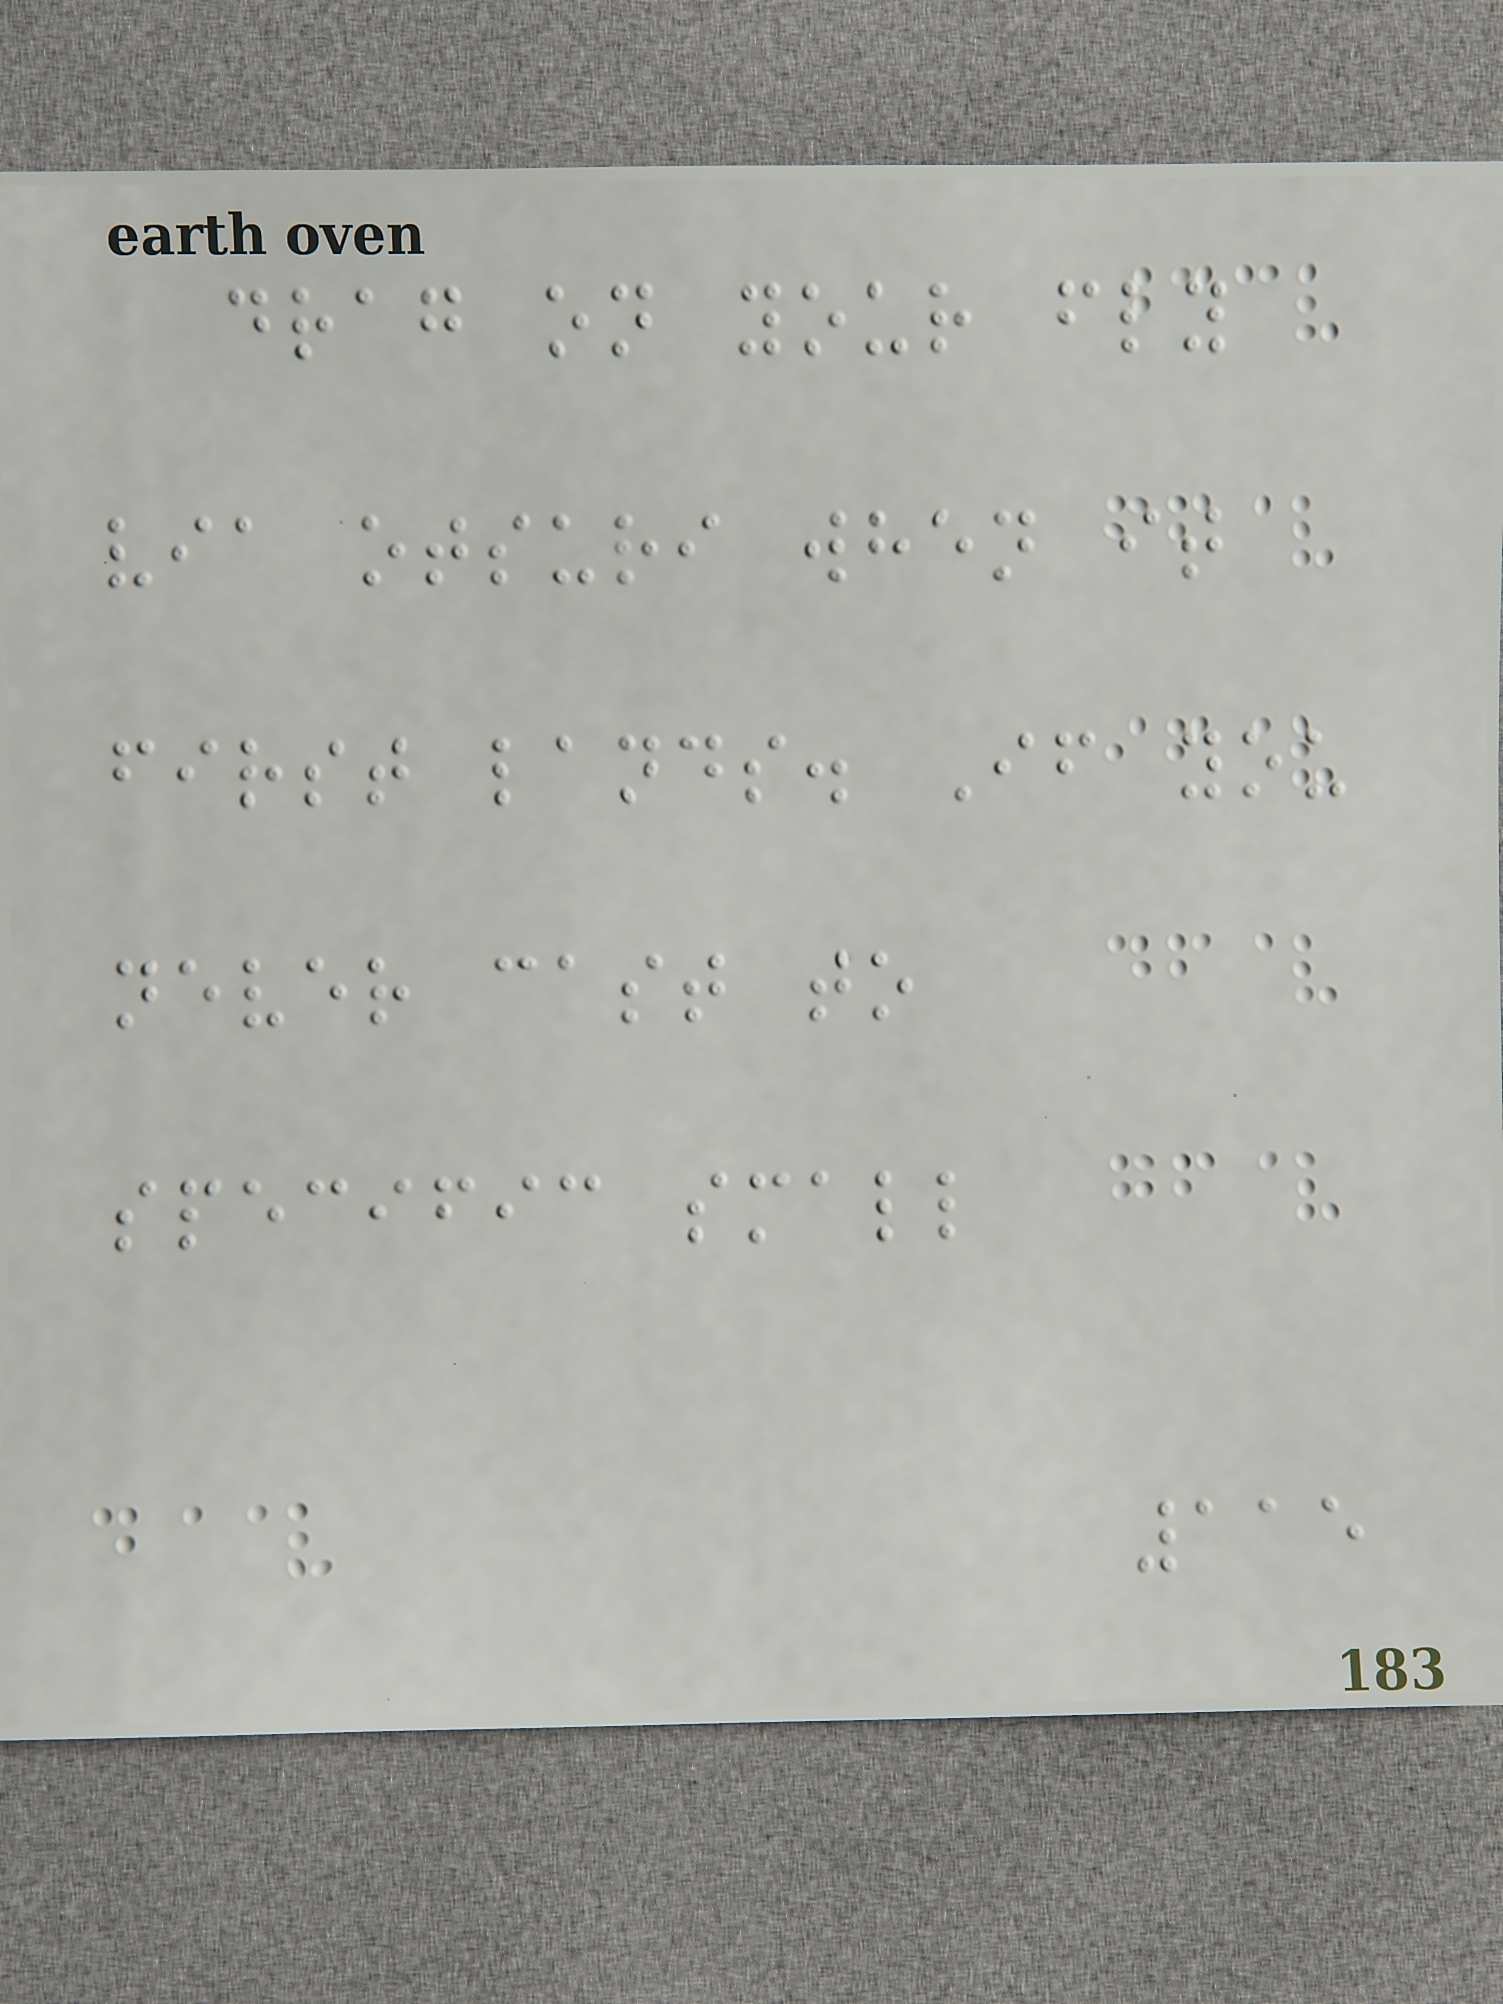drag on your fly
via otsuri when it
first lands. If you
never cast to
specific small
115
